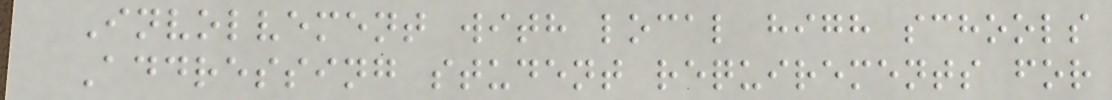Involvement with local high schools
Addressing student requirements for
